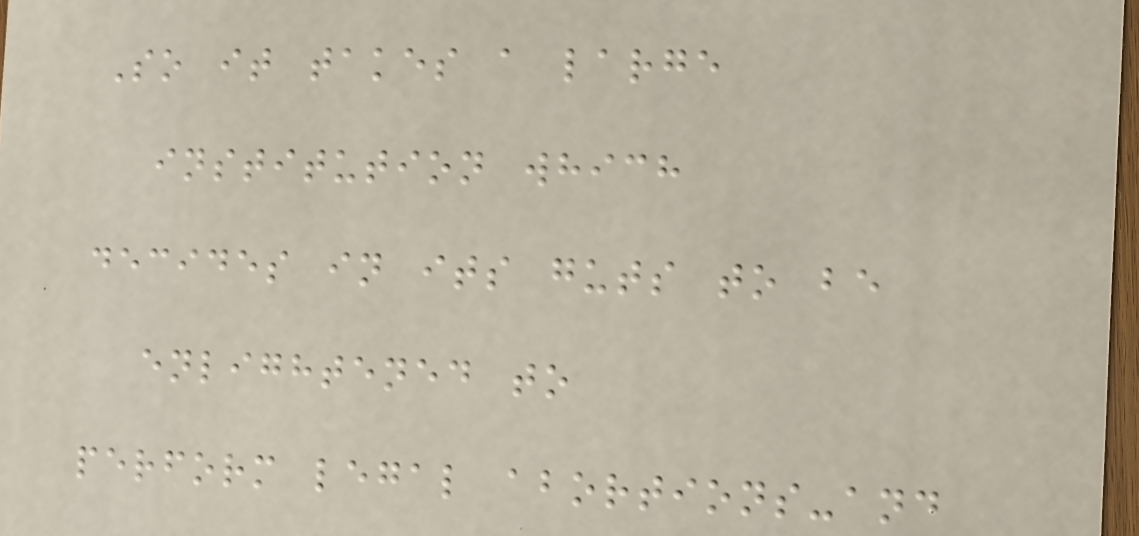So it takes a large
institution which
decides in its guts to be
enlightened to
perform legal abortions-and
